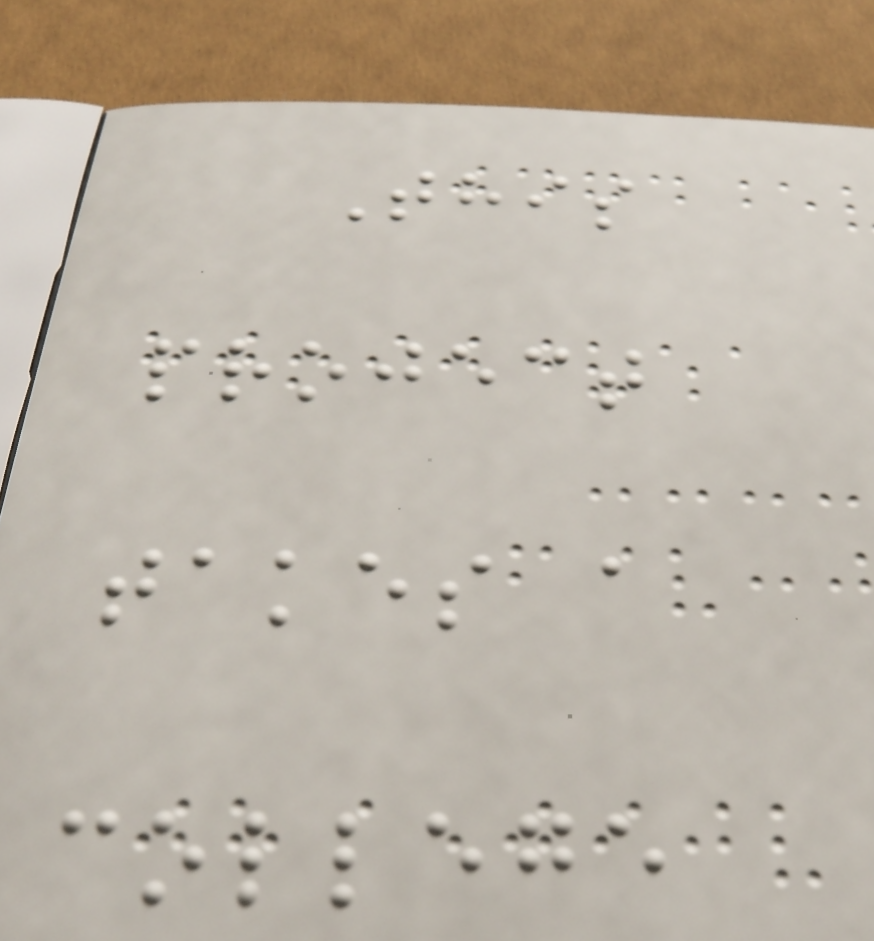This
project
takes a
college
